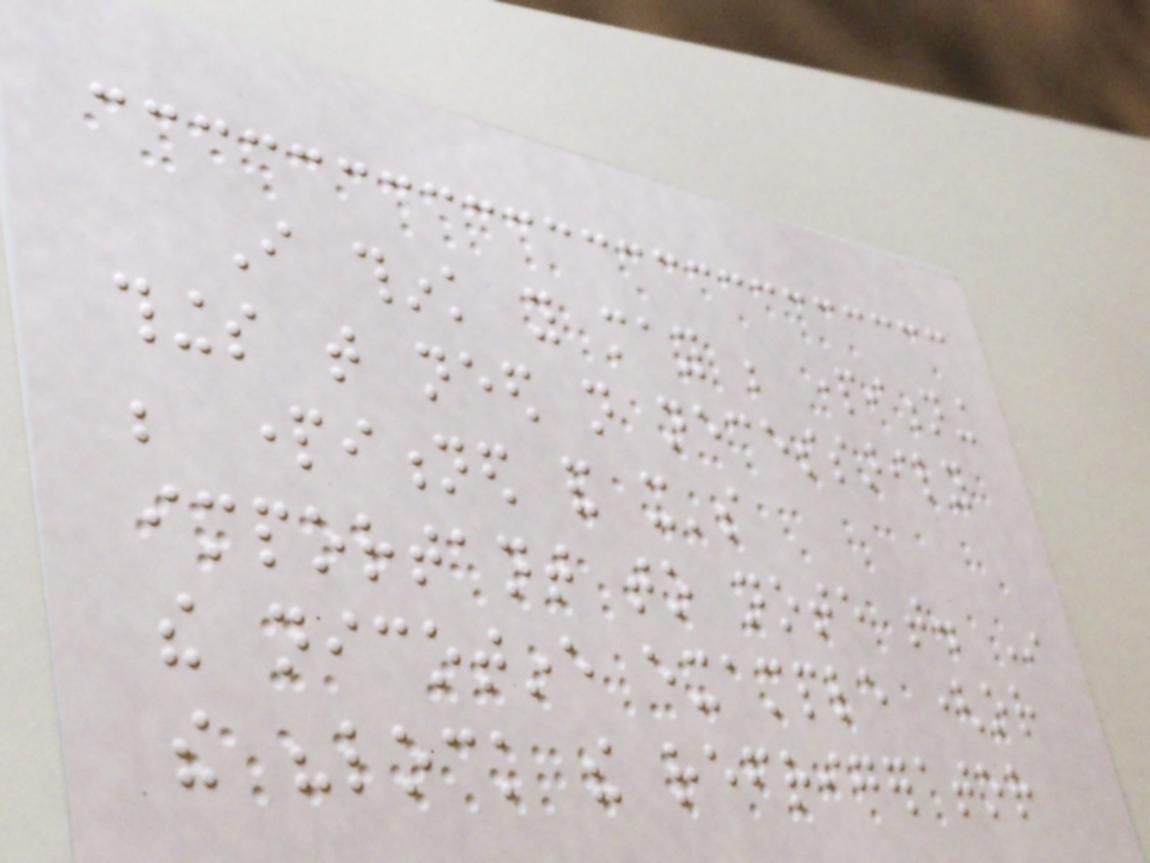I think you may be partitioning
things that need not necessarily
be partitioned and it's
important to note that. In
the nicotine example (or
the "lock the refrigerator
